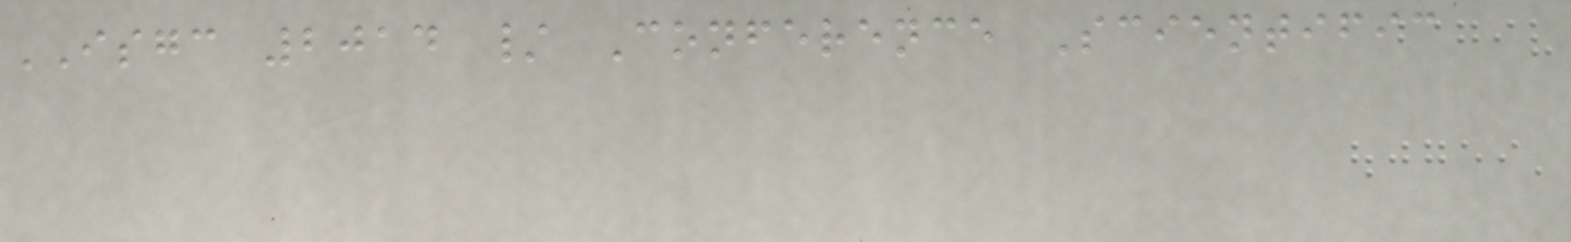ISGC 2014 / Conference Scientific
